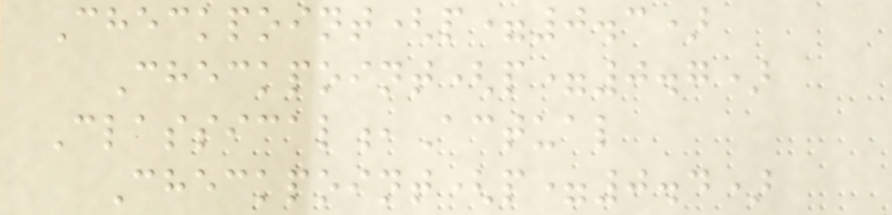Checkpoint(p=0.3)
Checkpoint(p=0.7)
Classical,Actual
Checkpoint(p=0.4)
